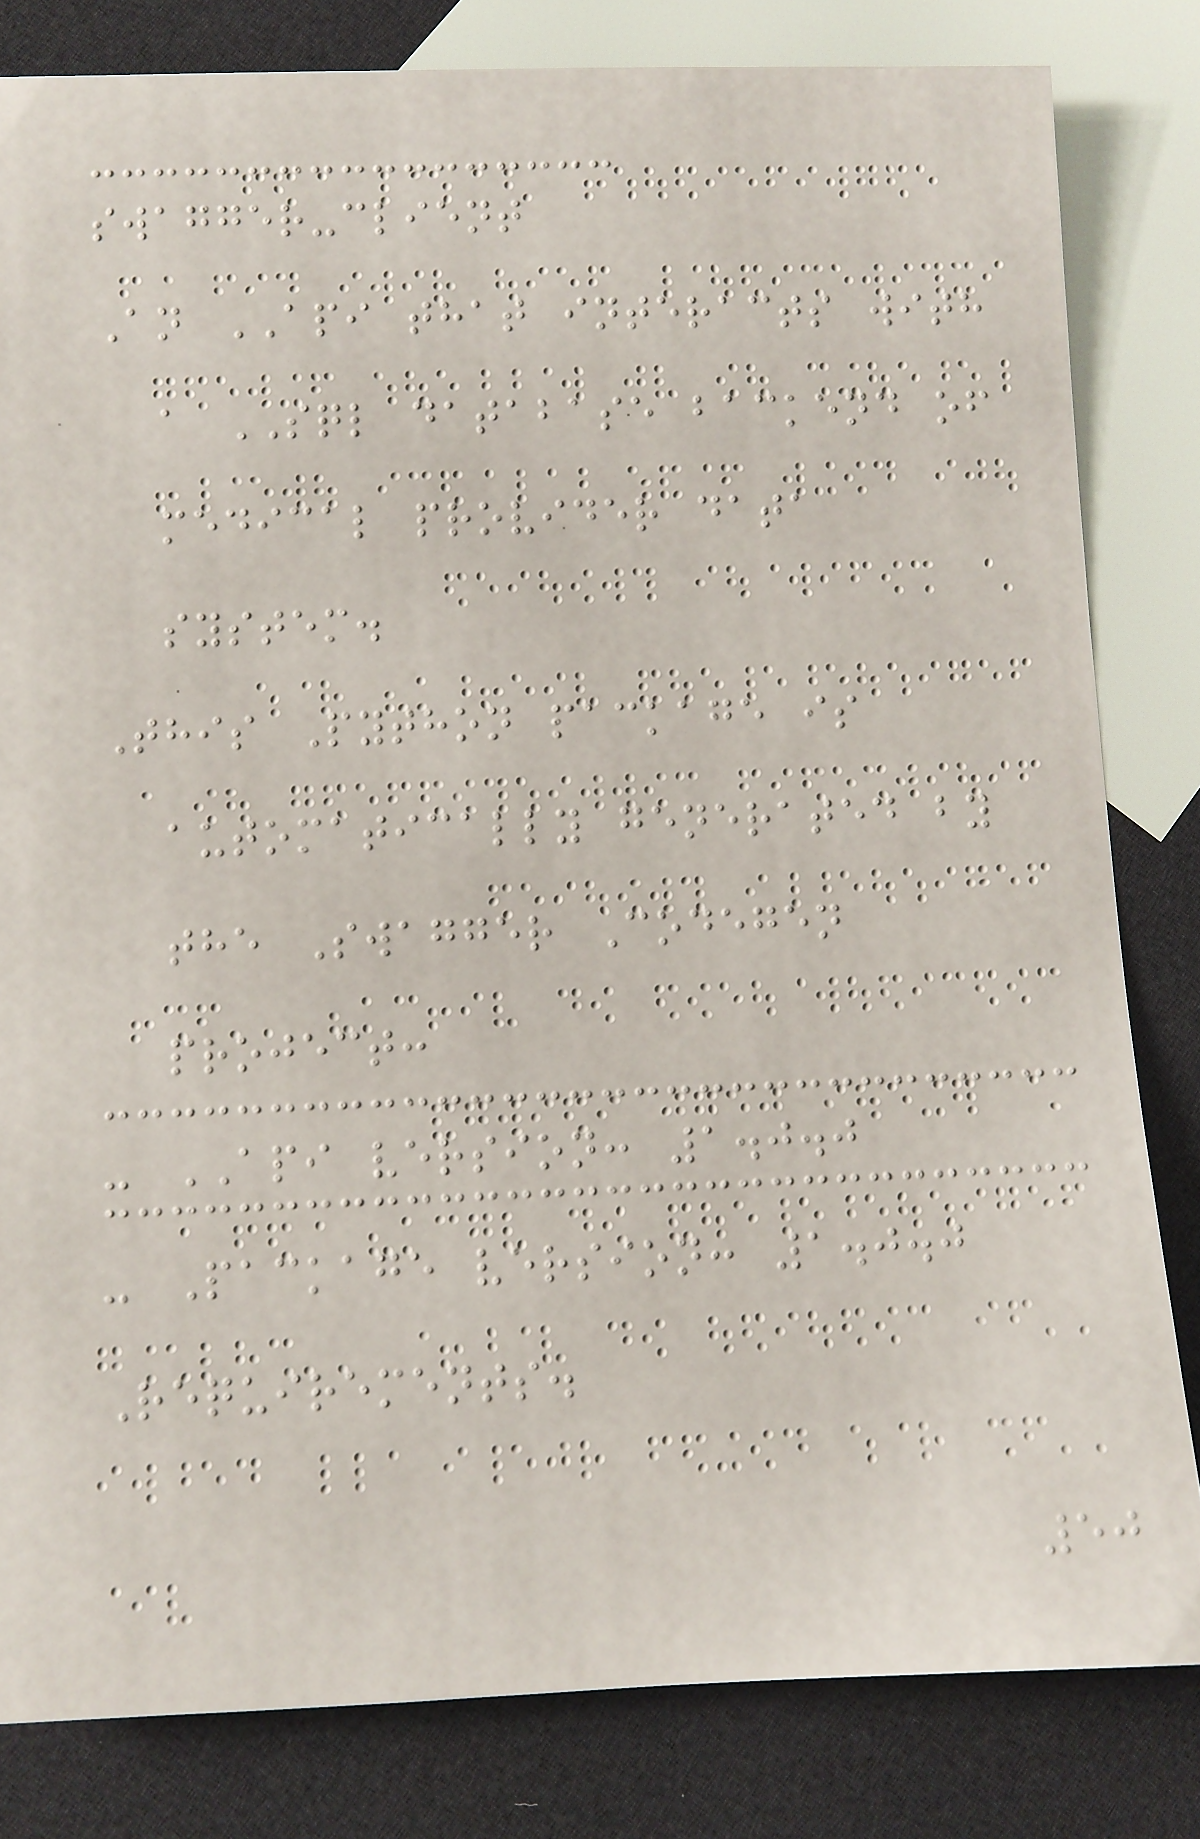swagger-client
An API that interacts with
a SQL database backend of
medical provider data
system.
This Python package is
automatically generated by
the Swagger Codegen
project:
- API version: 1.0.0
- Package version: 1.0.0
Requirements.
50
